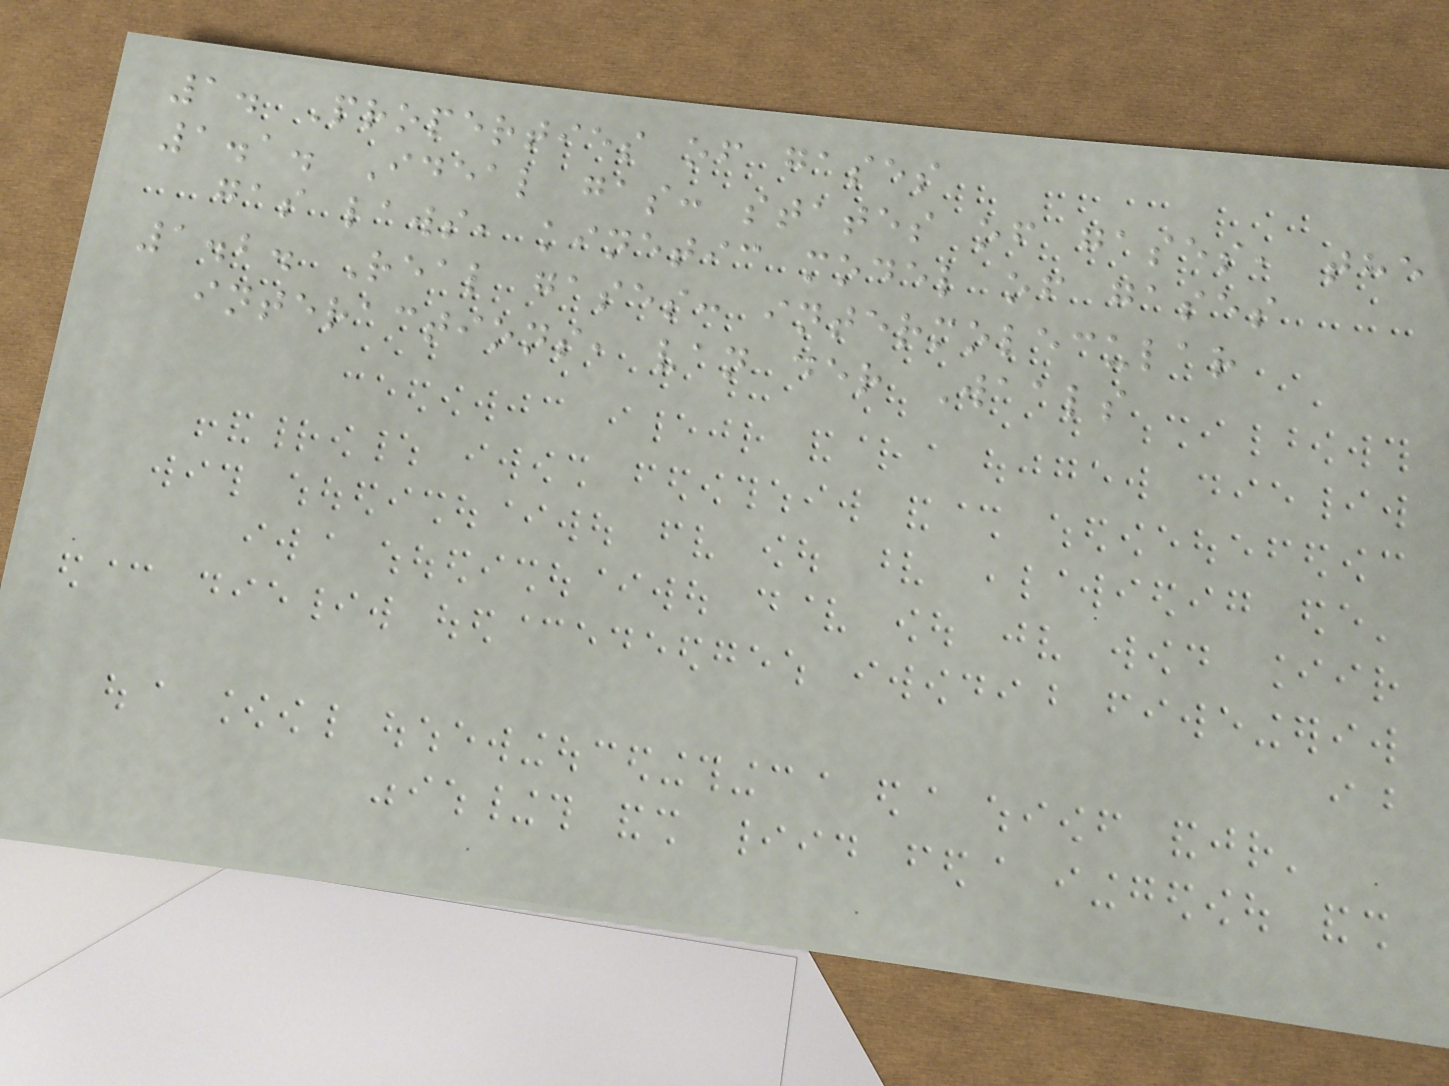1. Properties of gases
1.1. Ideal gas: states of gases, the
gas laws, kinetic model of gases
1.2. Real gases: intermolecular
interactions, van der Waals
